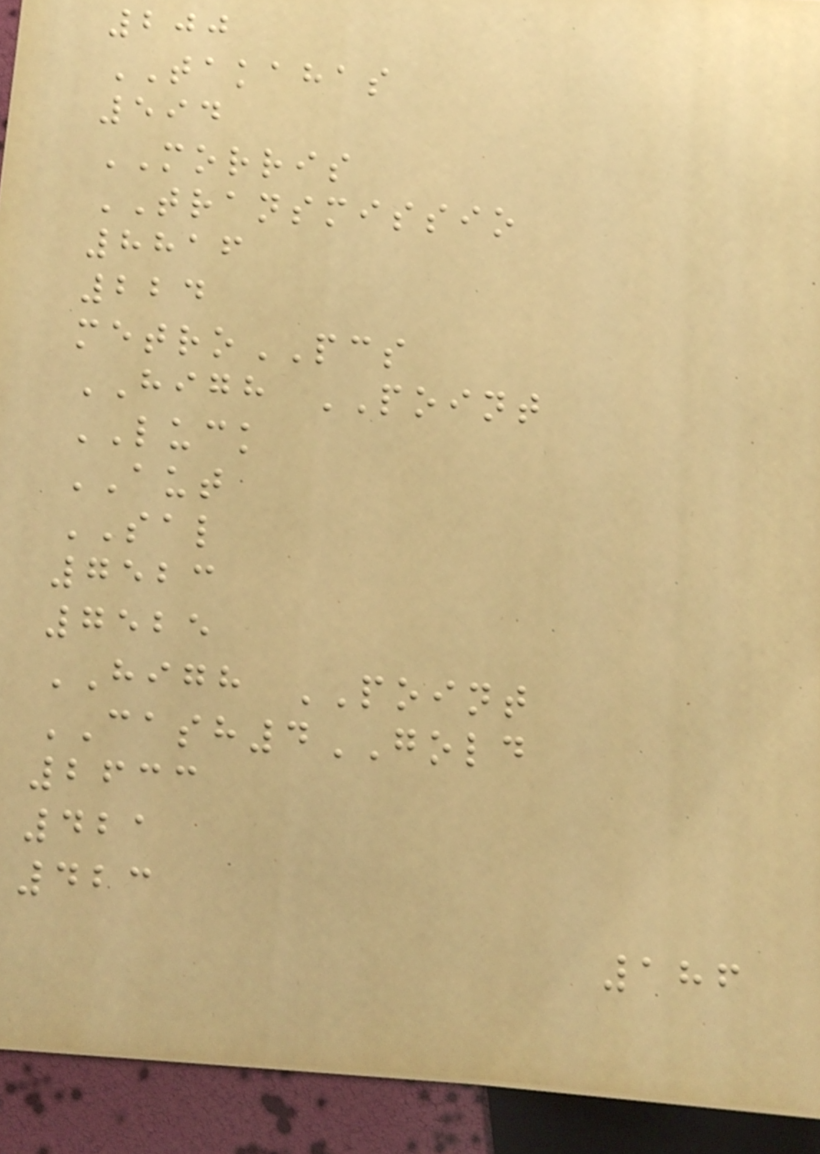200
TAKAHAS
594
MORRIS
TRANSMISSIO
8816
224
metroPCS
HIGH POINT
LUCK
AUT
SAL
7523
7525
HIGH POINT
CASH4GOLD
2633
421
423
186
